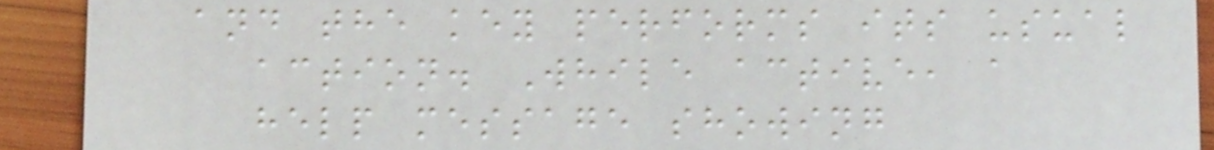and the key performs its usual
action. While active, a
help message showing
